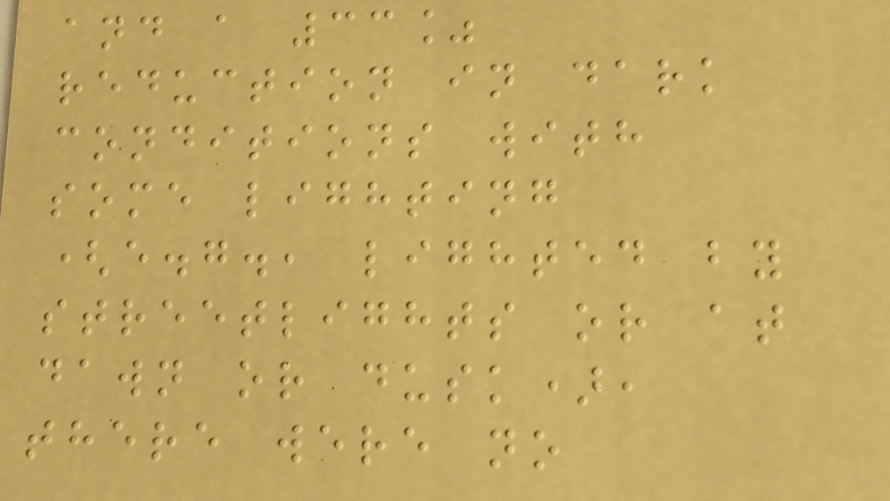and a 33%
reduction in dark
conditions with
some lighting
(e.g., lighted by
streetlights or at
dawn or dusk),
there were no
